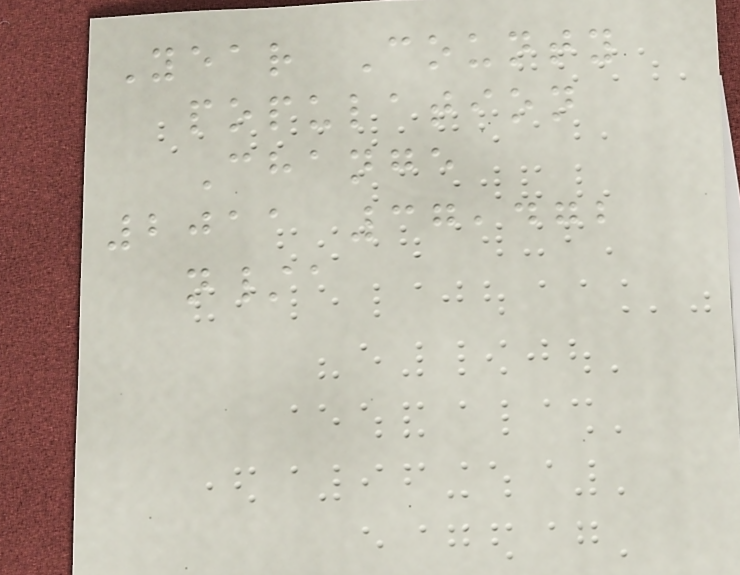Year County
population
Change
2011 37,472
n/a
